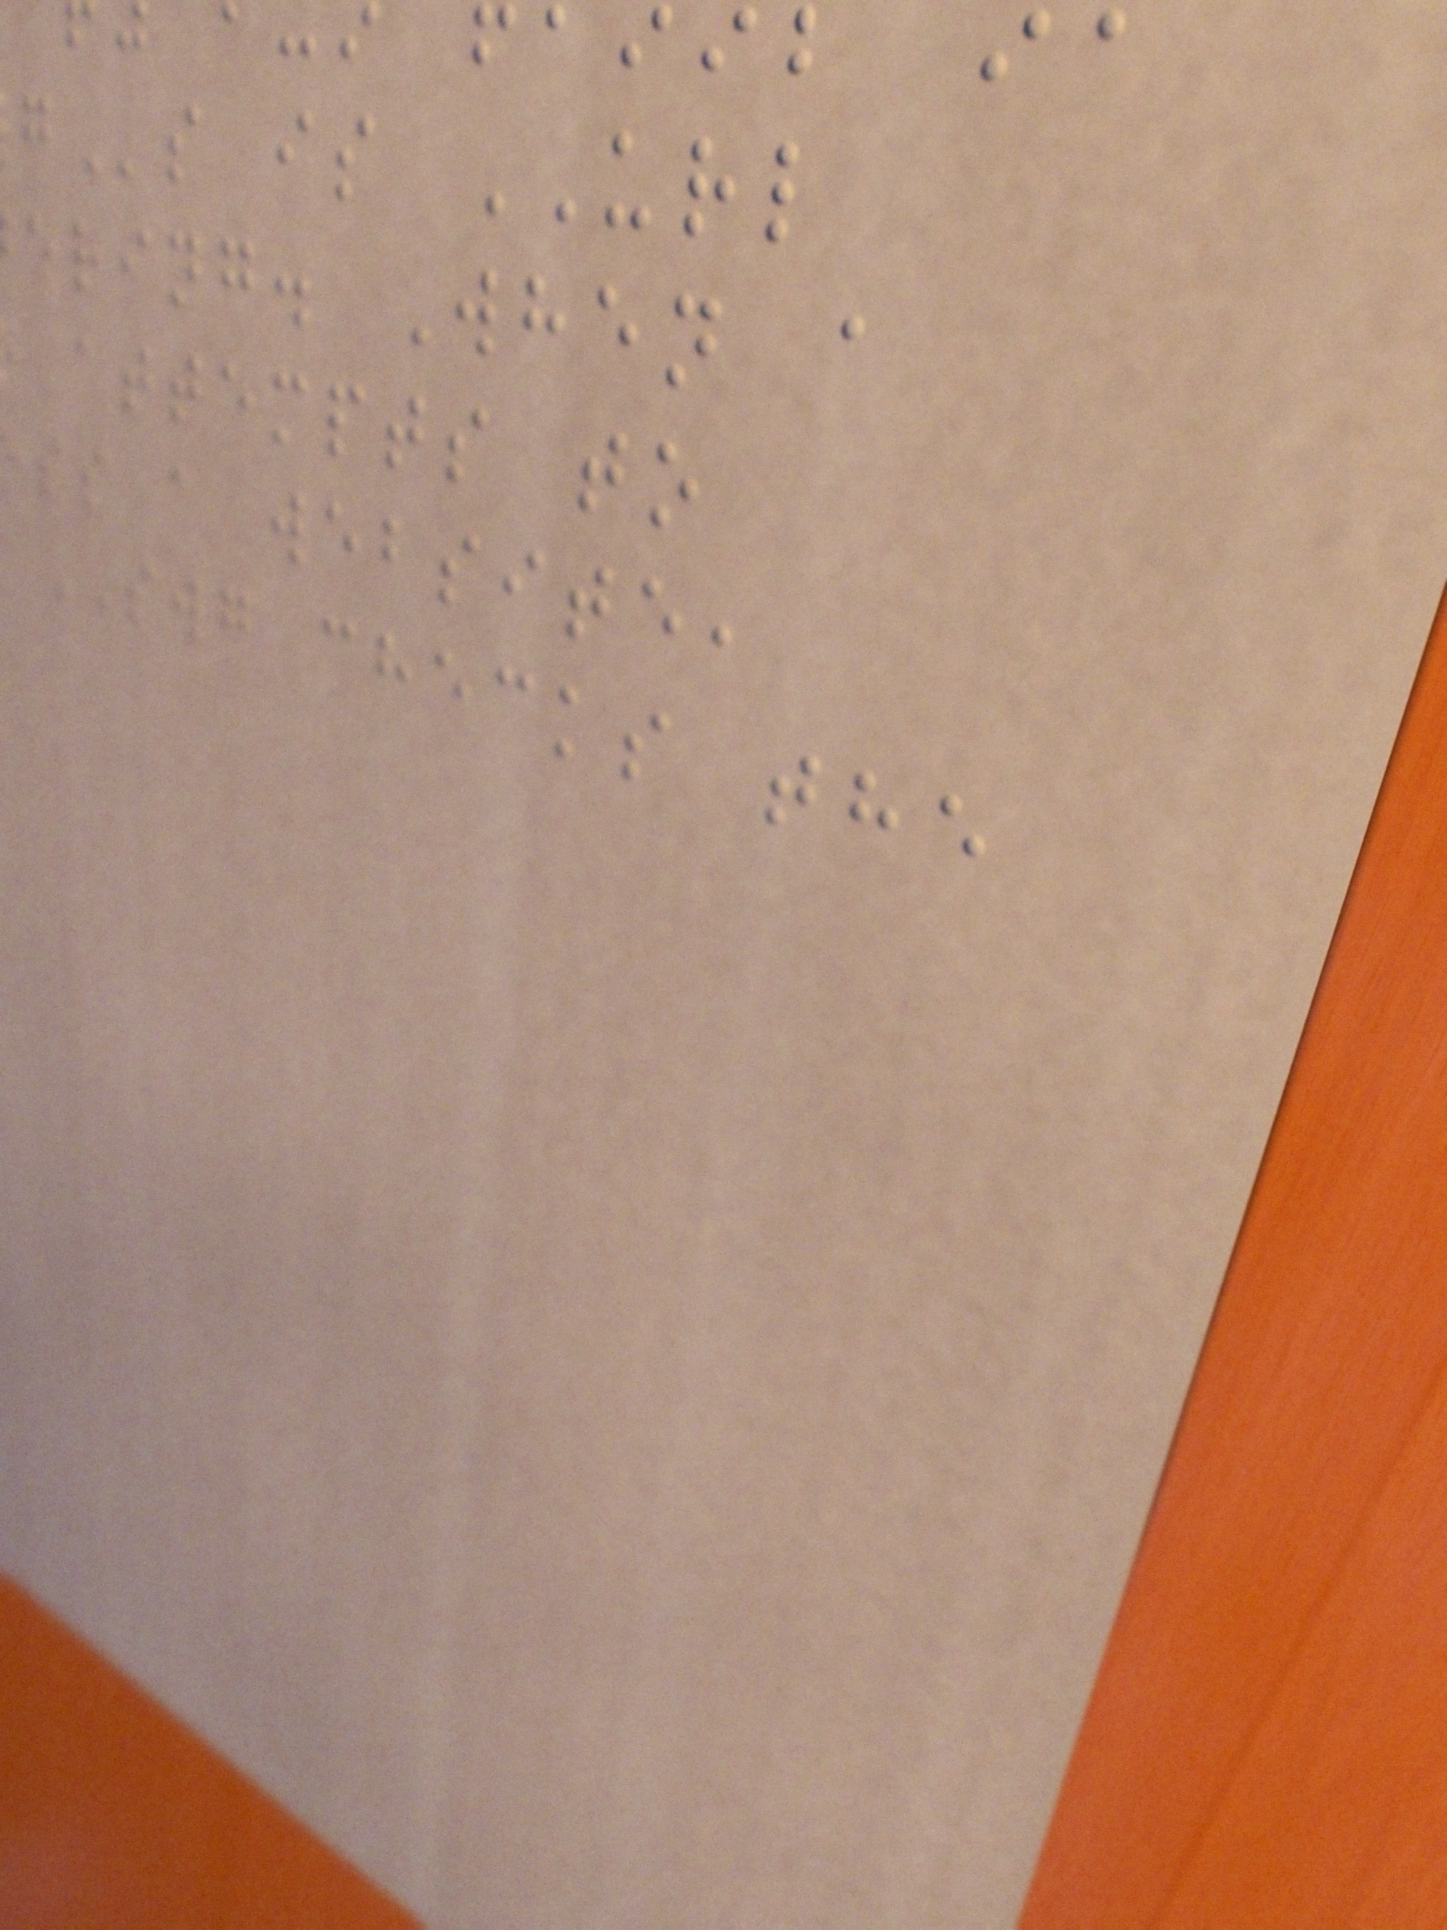s is URL
ering. When a
attempts to
ss a website,
SWG checks the
